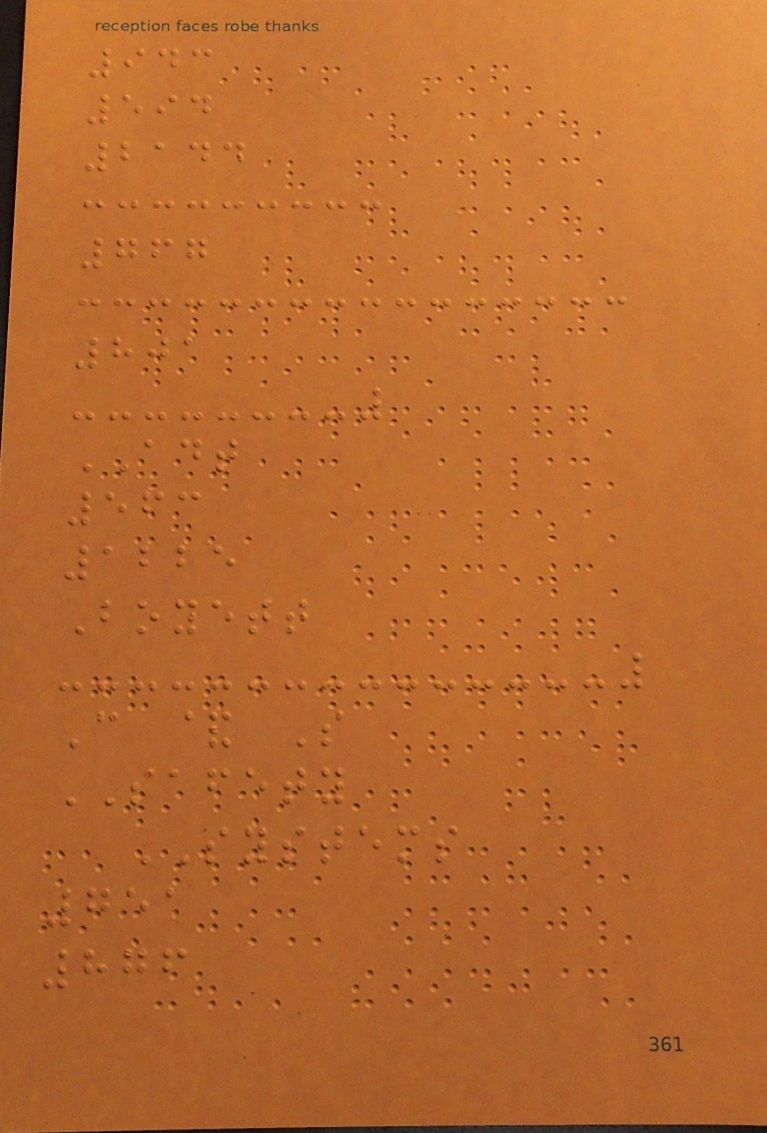943
594
2144
767
801
ADT
563
1225
Boyett
C & S
SAFETY
SYSTEMS
751
876
